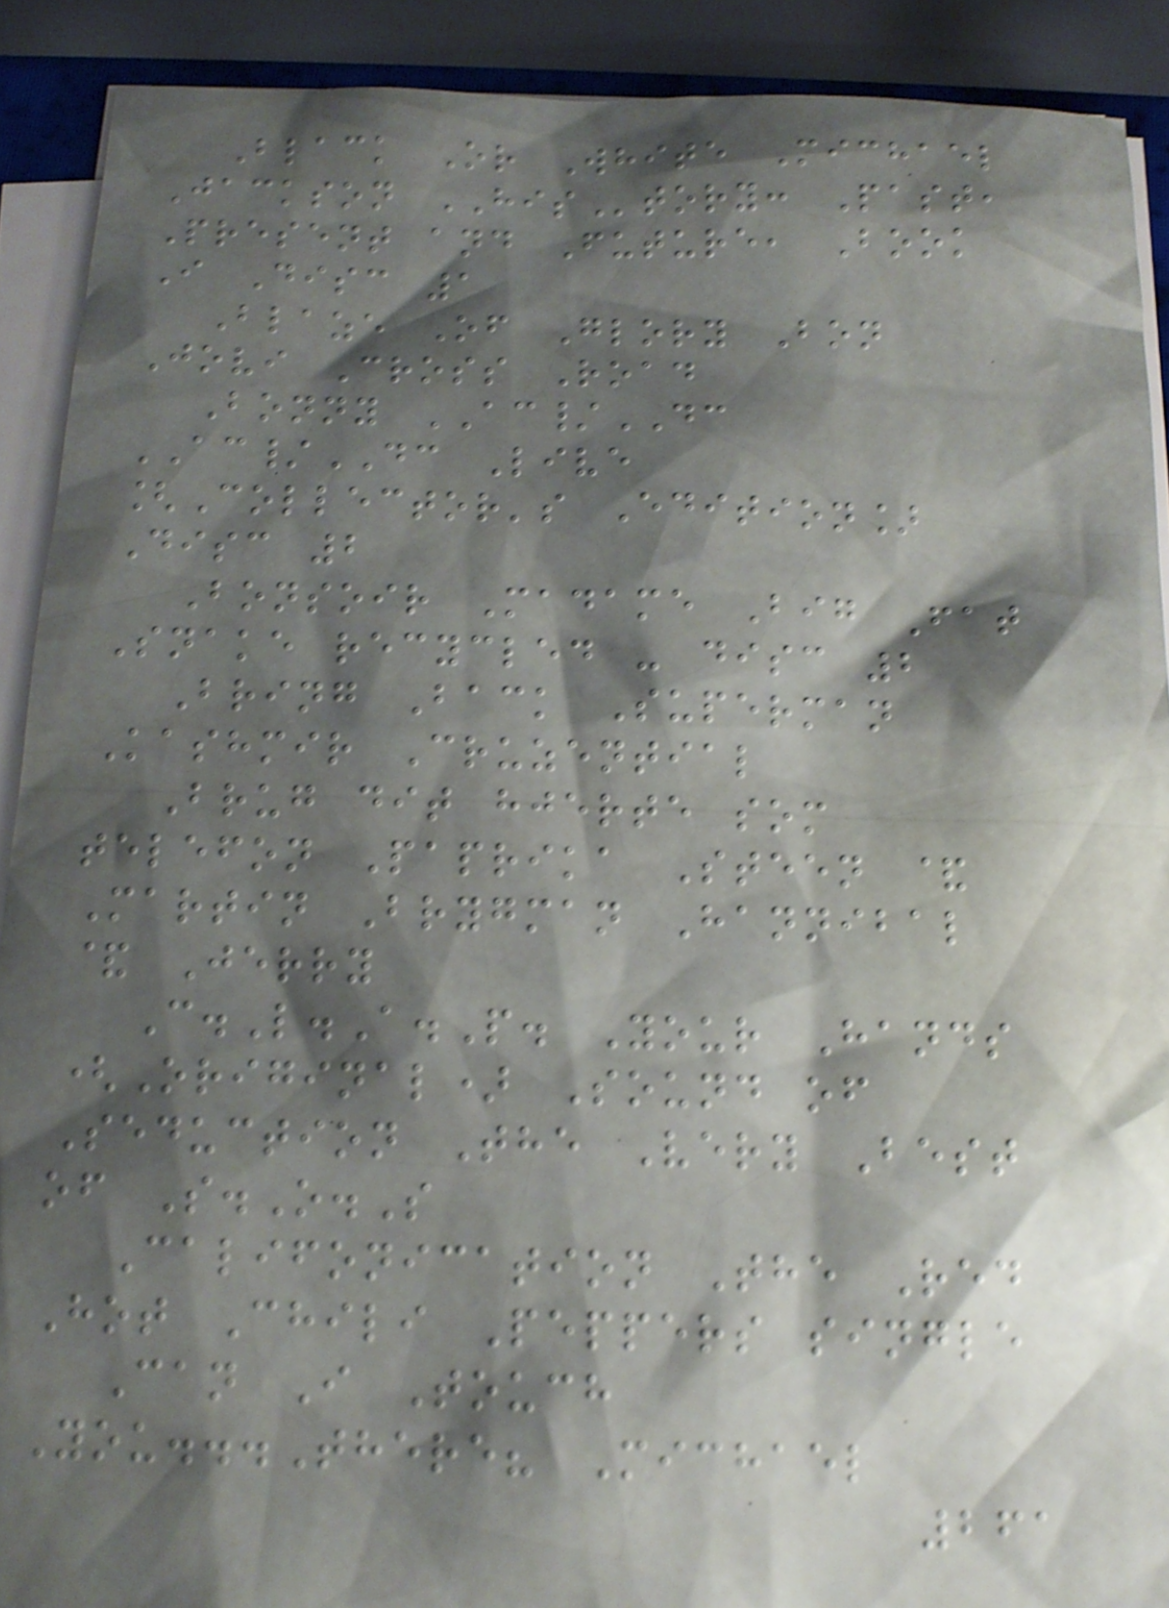Black Or White Michael
Jackson HIStory: Past,
Present and Future, Book
I Disc 1
Blaze Of Glory Bon
Jovi Cross Road
Bonny AC/DC
AC/DC Live
[Collector's Edition]
Disc 2
Bonsoir Madame Big Fat
Snake recycled - disc 2
Bring Back Superman
Kashmir Cruzential
Brug dit hjerte som
telefon Paprika Steen &
Martin Brygman Hannibal
& Jerry
C.L.A.P. Your Hands
(Original) Sound of
Seduction The Very Best
of S.O.S
Califonication The Red
Hot Chili Peppers single
Can I Touch
You...There? Michael
261
